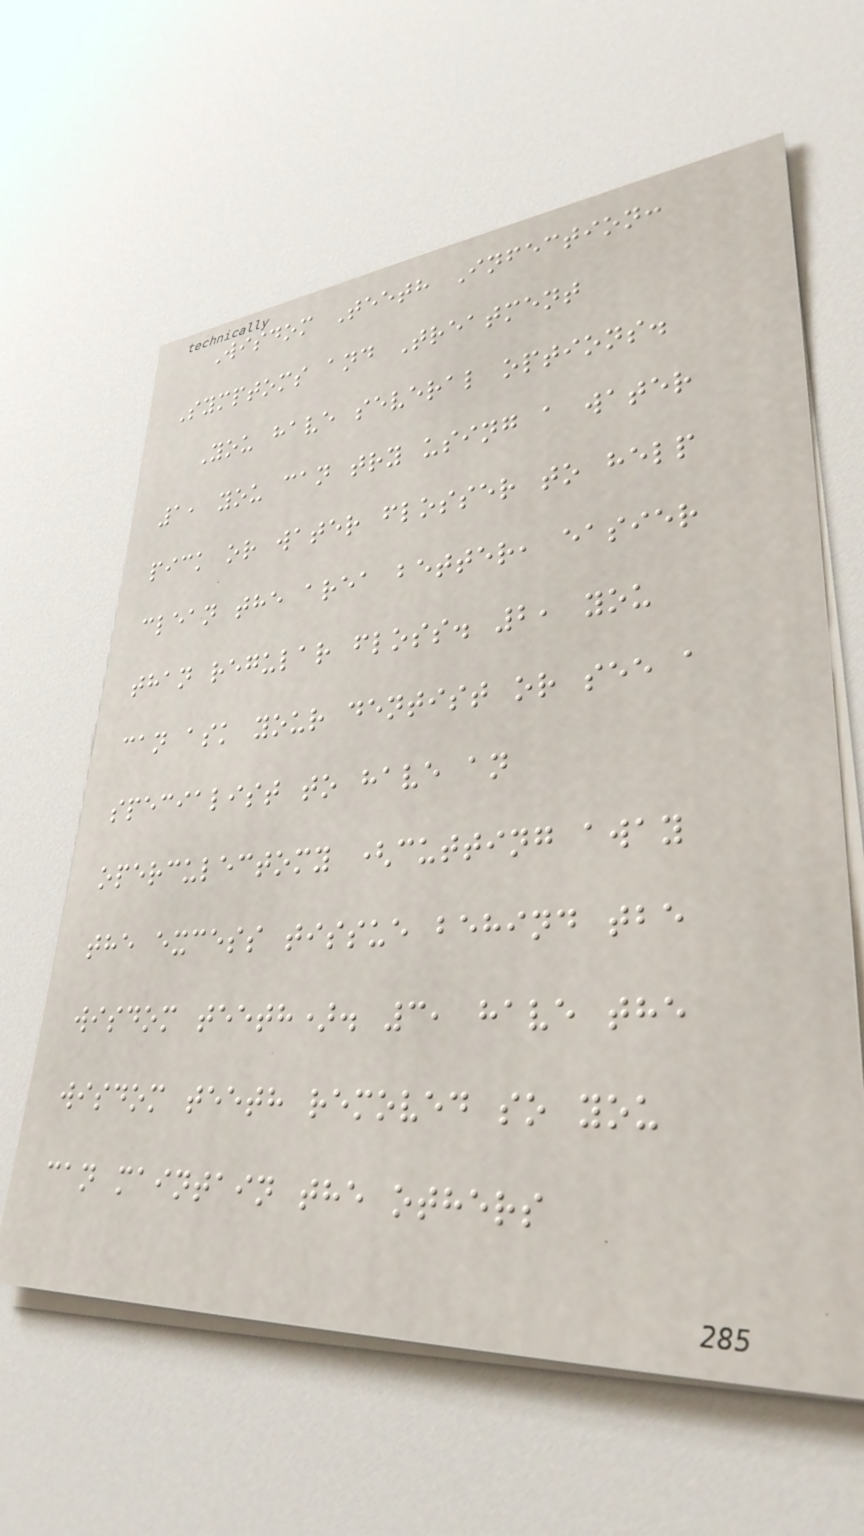Wisdom Teeth Infection:
Symptoms and Treatment
You have several options.
1, you can try using a water
pick or water flosser to help
clean the area better, easier
than regular floss. 2, you
can ask your dentist or see a
specialist to have an
operculectomy (cutting away
the excess tissue behind tbe
wisdom teeth). 3, have the
wisdom teeth removed so you
can maintain the others
